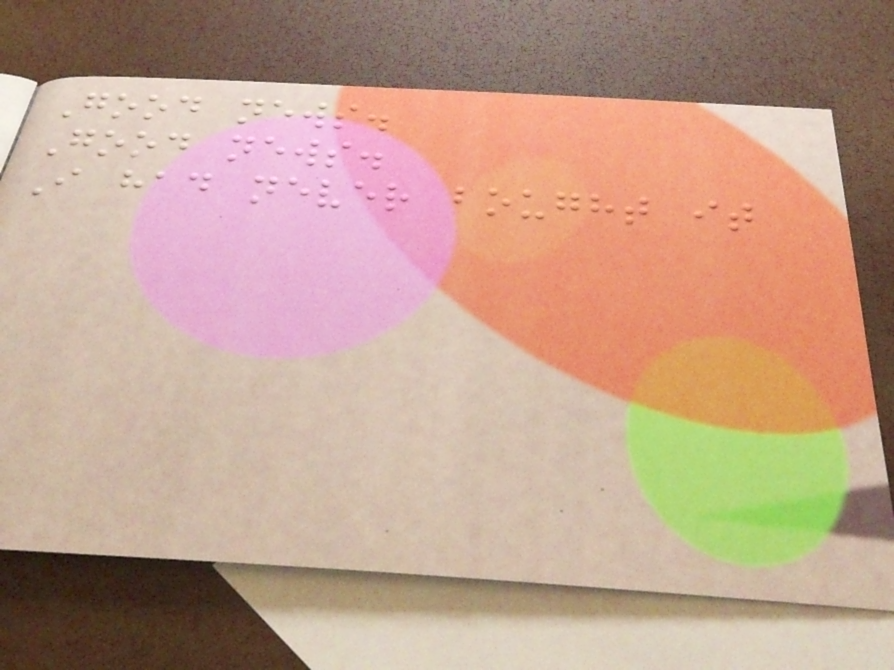Good news.
Good news.
I had never bought it
